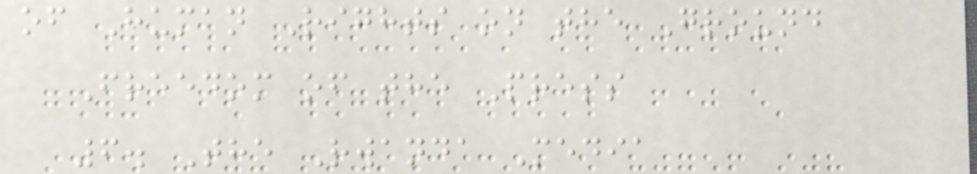of Human Rights on the Ground
Freedom of the Press
6. The Rwanda Media
